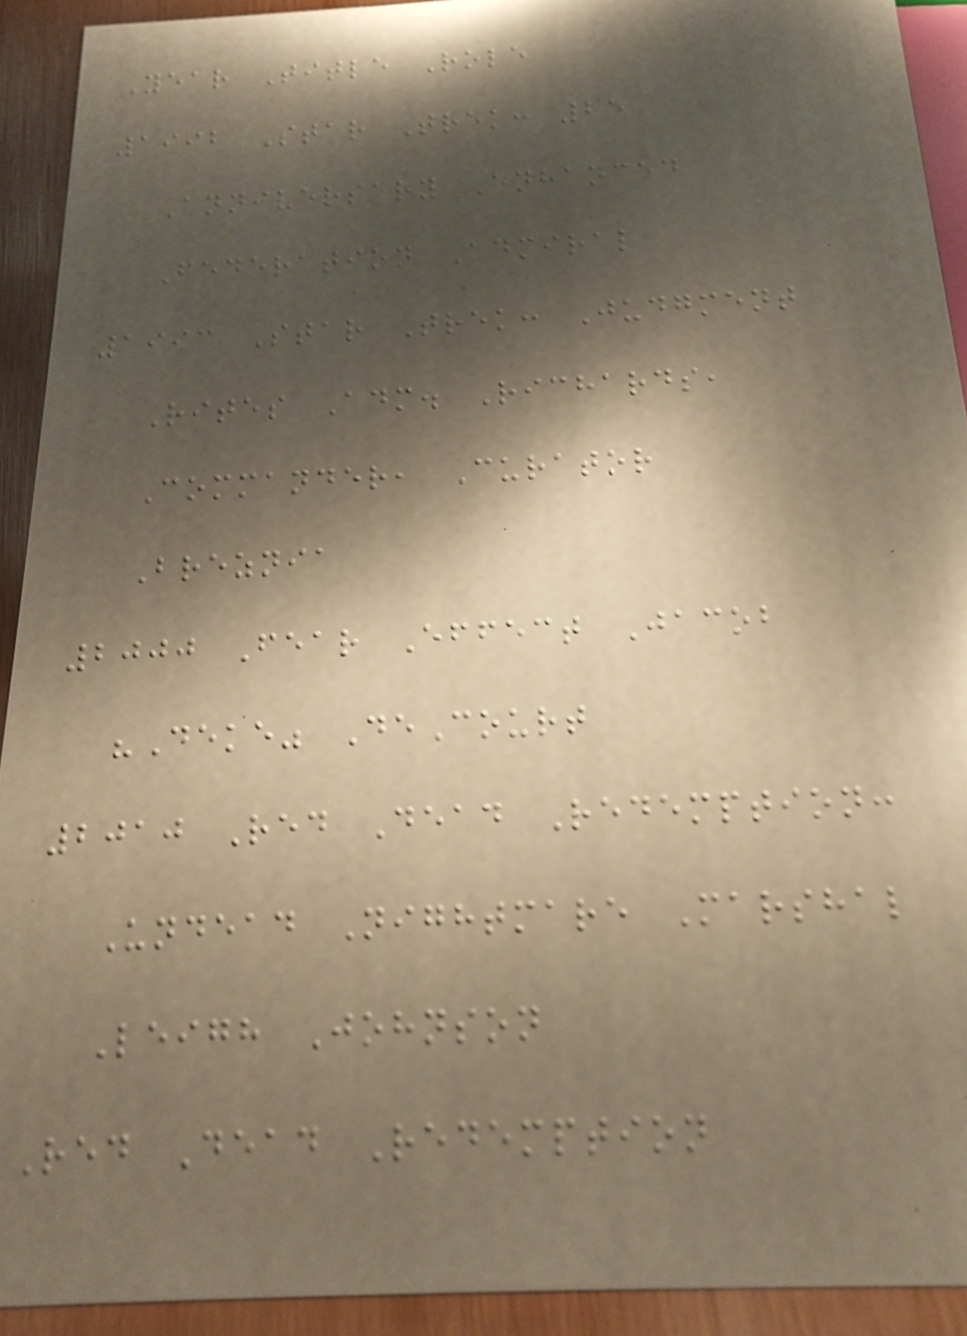Year Title Role
1992 Star Trek: 25
Anniversary Enhanced
Federation Admiral
1993 Star Trek: Judgment
Rites Adm. Richards,
Commander, Curator
Breznia
2000 Fear Effect Jacob
"Deke" DeCourt
2010 Red Dead Redemption:
Undead Nightmare Marshal
Leigh Johnson
Red Dead Redemption
